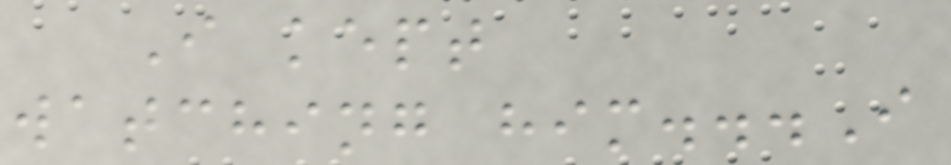I kept
watching him...I
